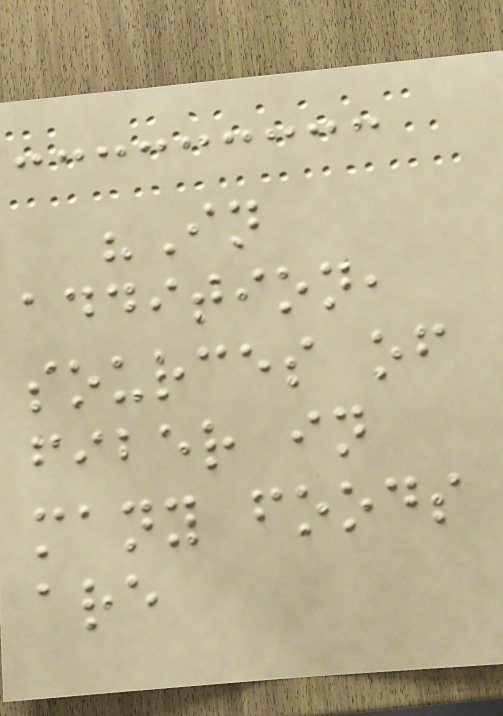"In
addition,
sources of
fiber in
many foods
are
